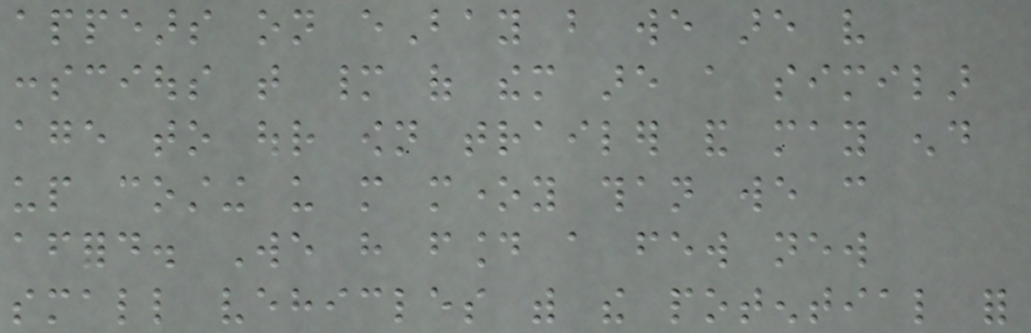appears on eBay but we are very
conscious that many of them are a similar
age to our own trailer and may end
up costing us more money than we can
afford. We have found a few new
small vehicles with the potential for
